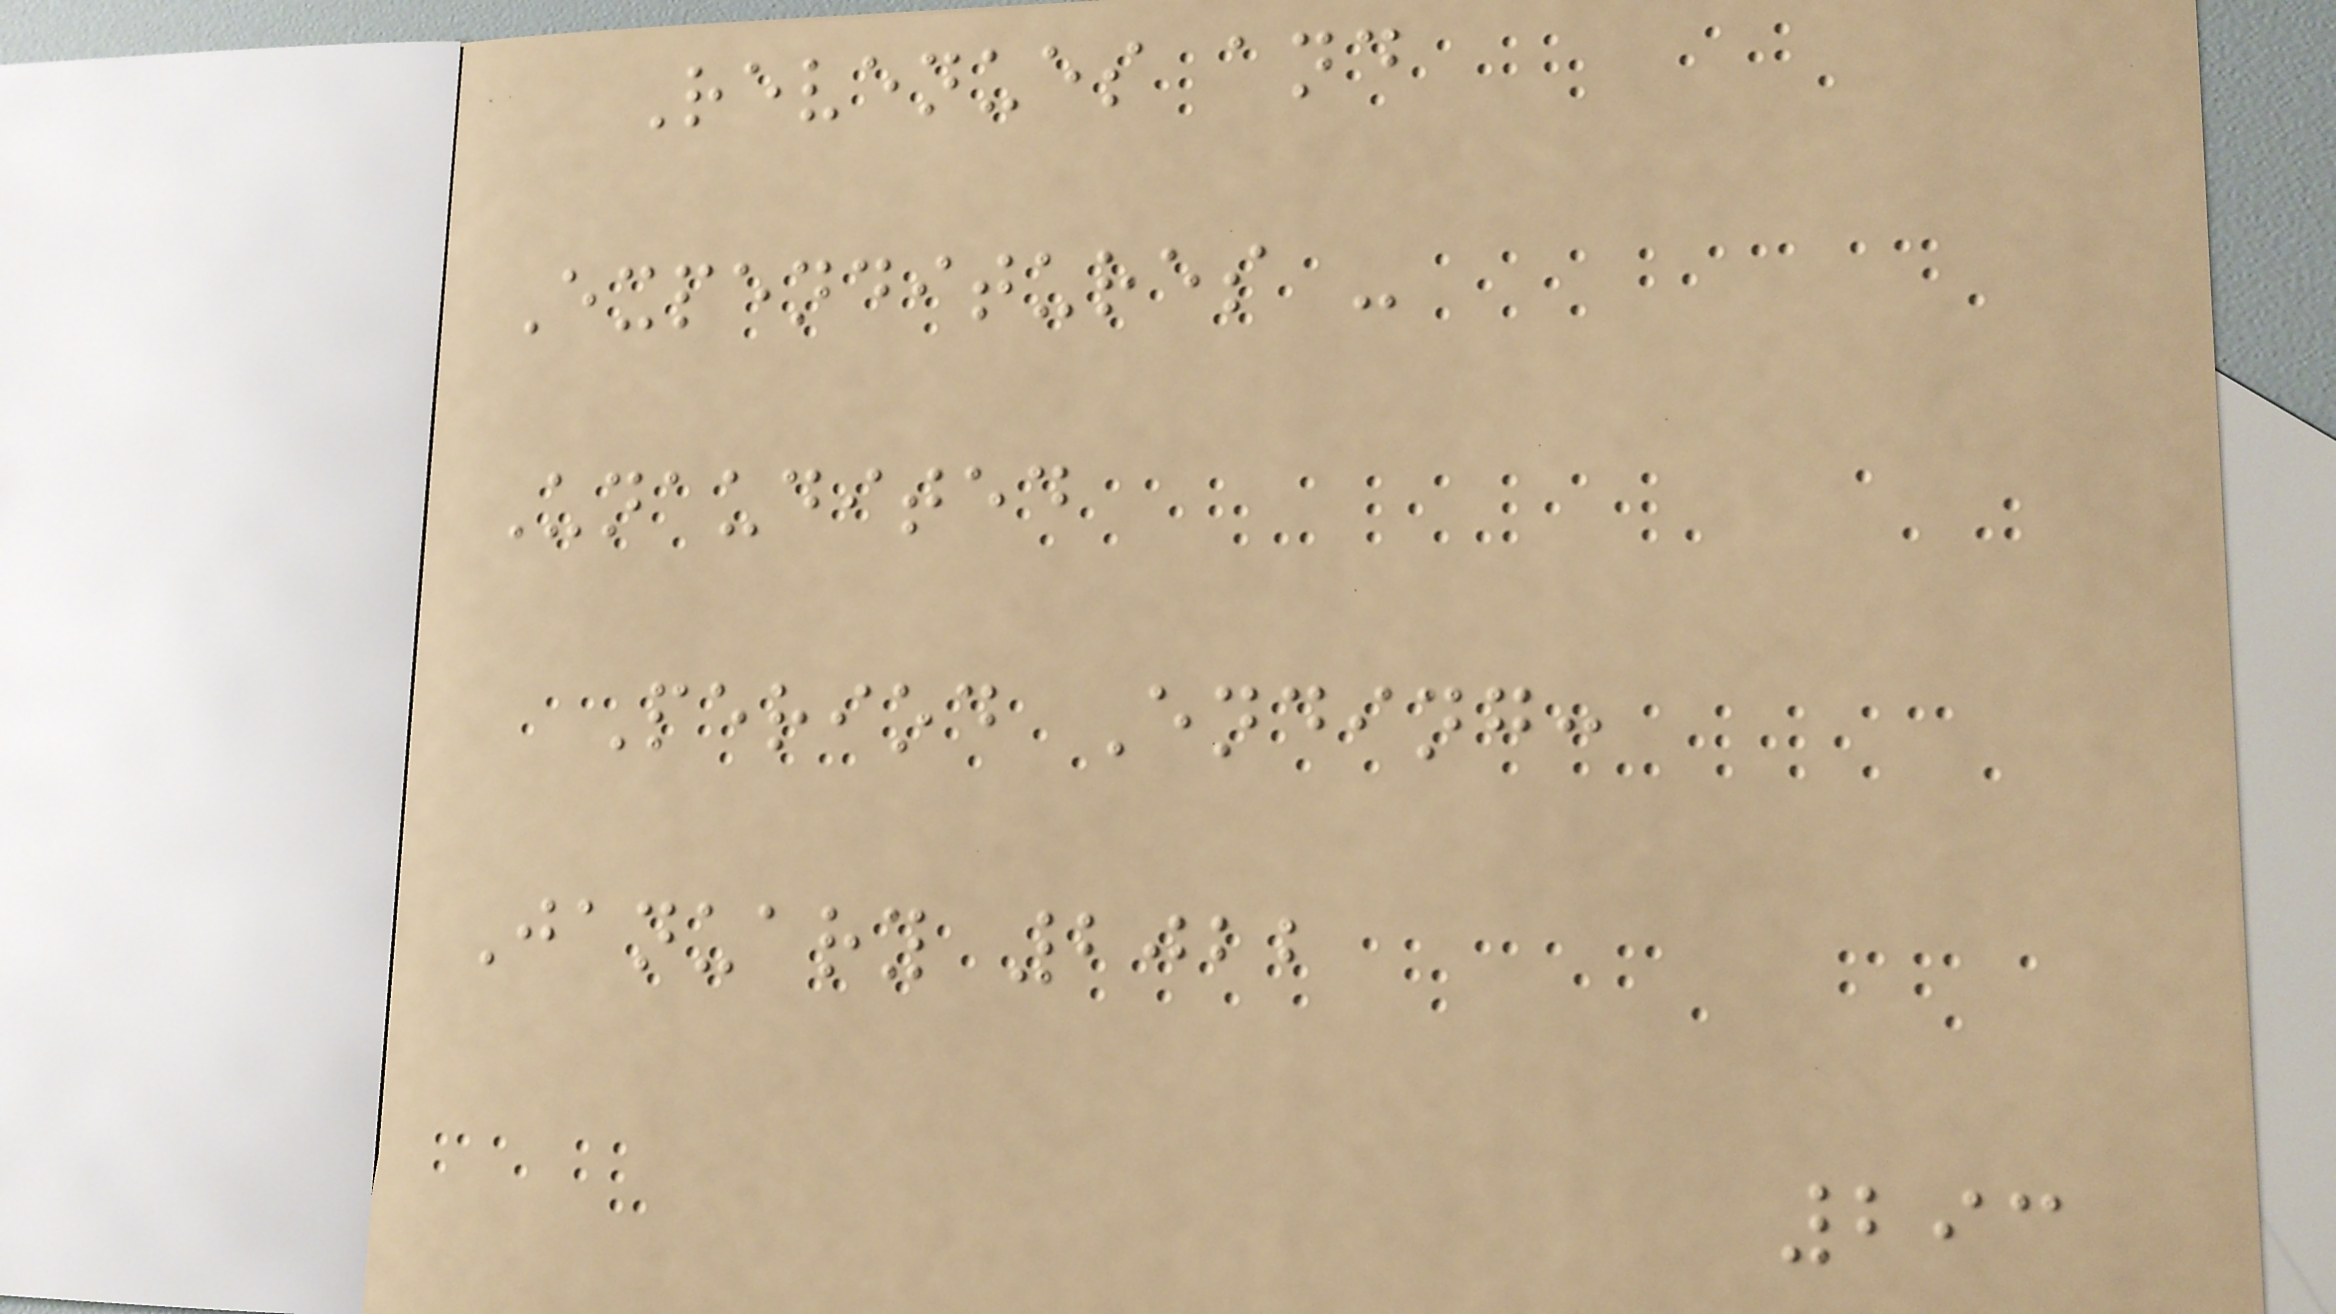Revenues and
Expenditures -
Unaudited
Period Ending:
January 2022
293
